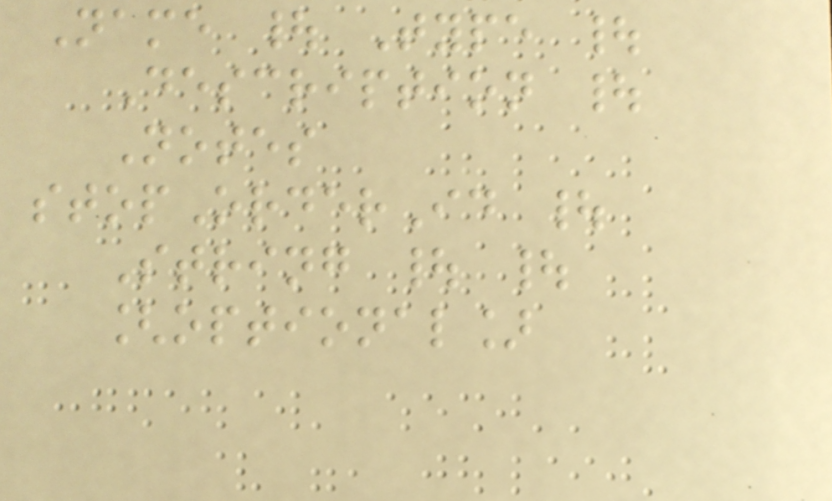Name | Type |
Description |
Notes
stopOrderId |
String | |
[optional]
